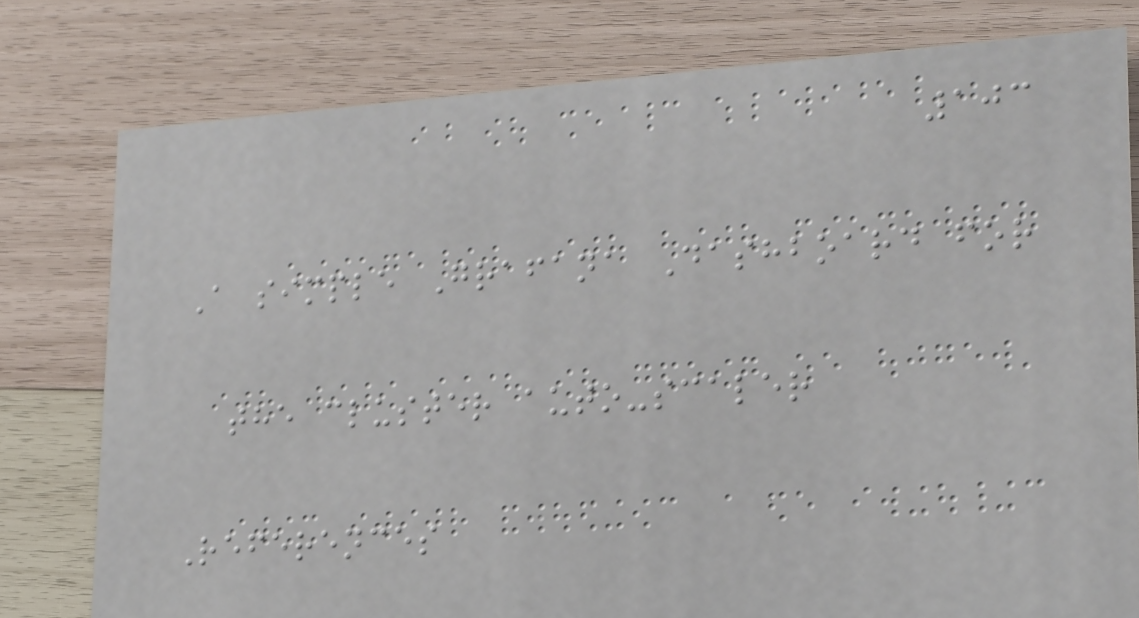103
A simple Grafana Dashboard for
the cluster auto-scaler
References
